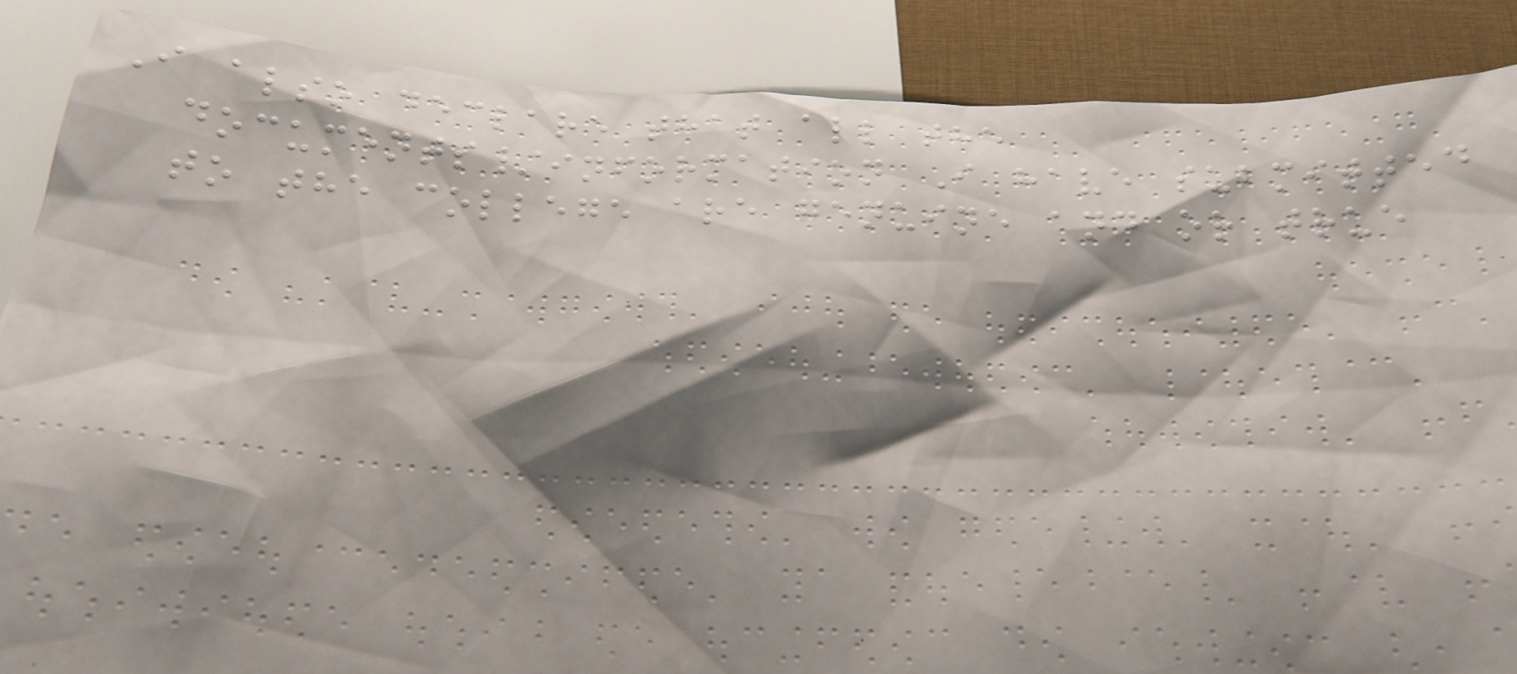I also declare that all the
documents/information I have submitted
to the college are genuine and or true
